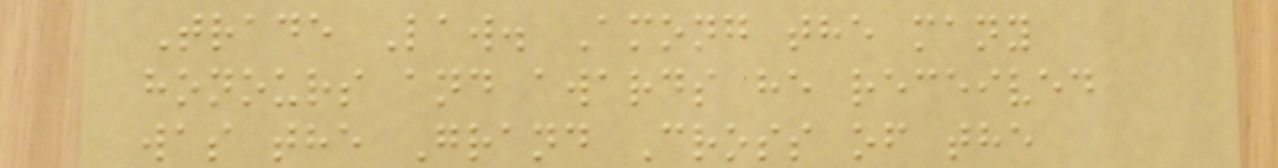Trade Law. Among the many
honours and awards he received
was the Grand Cross of the
